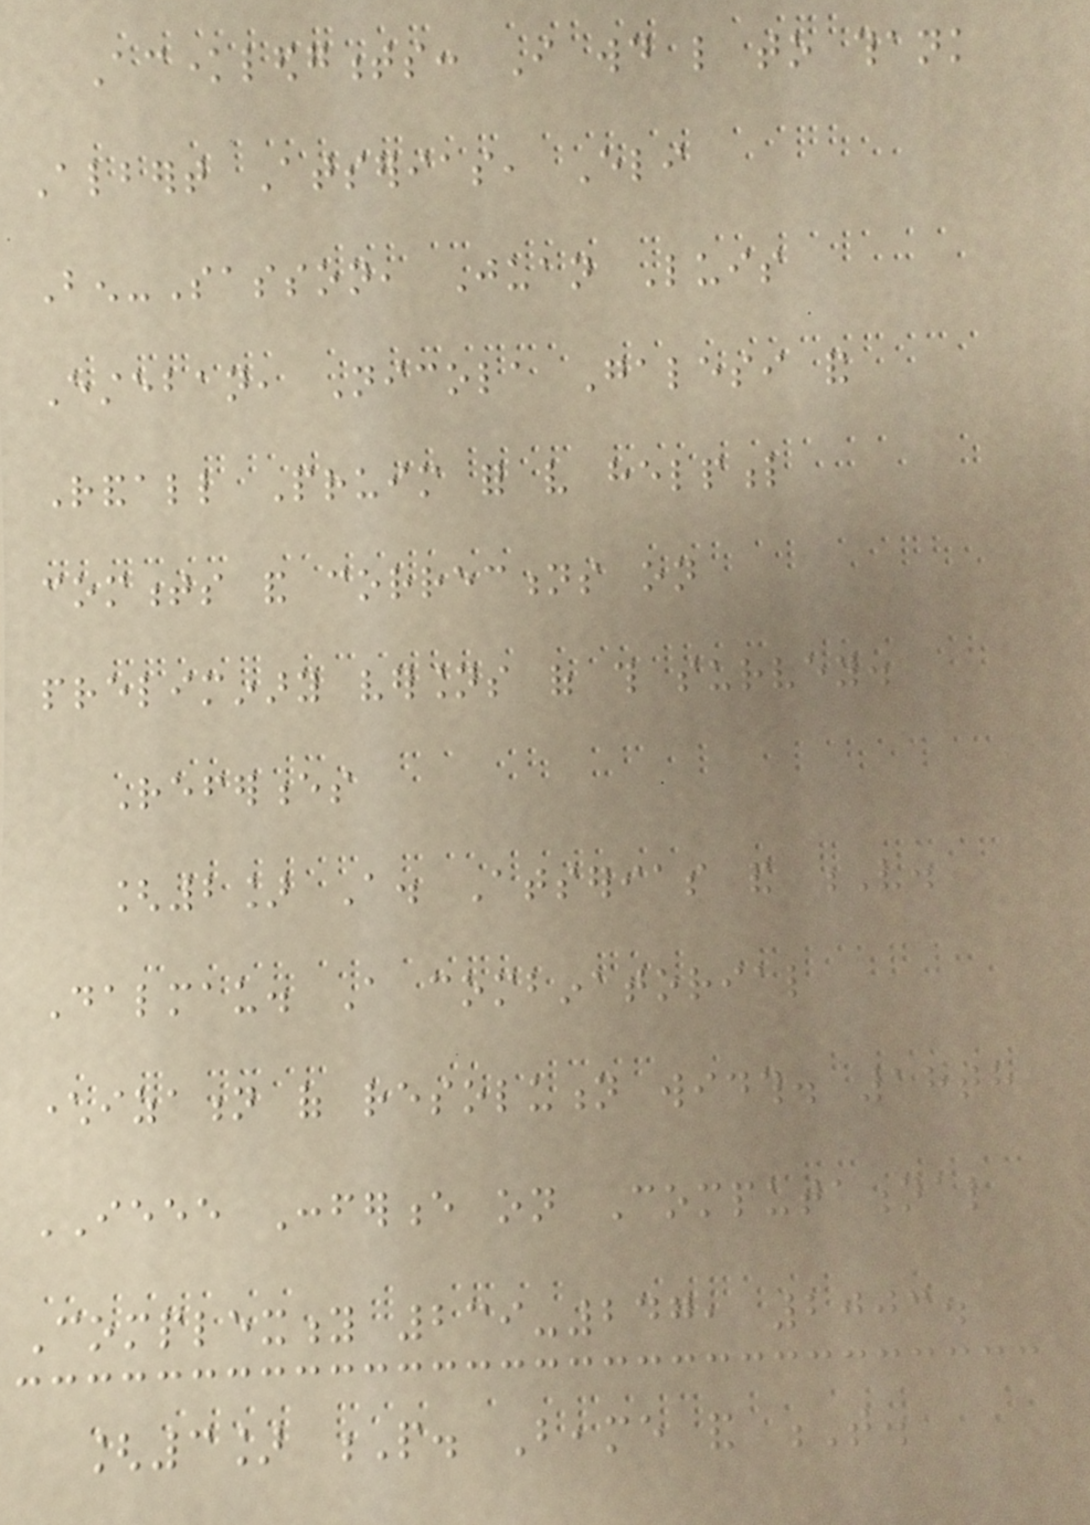Acknowledgments: I would like to thank
Albert Atserias, Eli
Ben-Sasson, Juan Luis
Esteban, Nicola Galesi and
Randall Pruim for very helpful
comments and corrections on
preliminary versions of this survey.
References
[2] A. Atserias and V.
Dalmau. A combinatorial
characterization of resolution width. 18th
IEEE Conference on Computational
Complexity 239-247, 2003.
[3] P. Beame and T.
